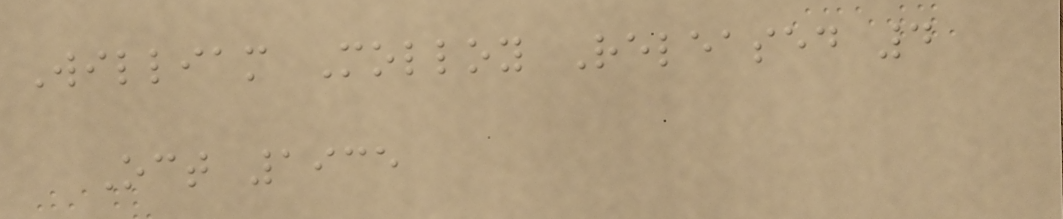William Molloy Released 4
Oct 1935
